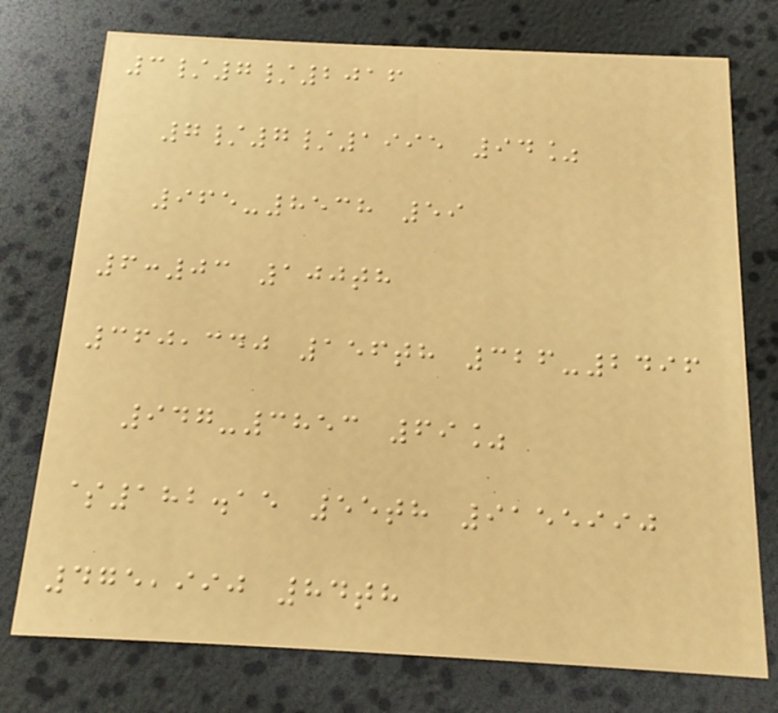3/7/2016
7/7/1995 94%
965-8538 59
6:03 100th
360,340 156th 326-2496
947-3853 69%
$182.15 55th 9155990
475,990 84th
